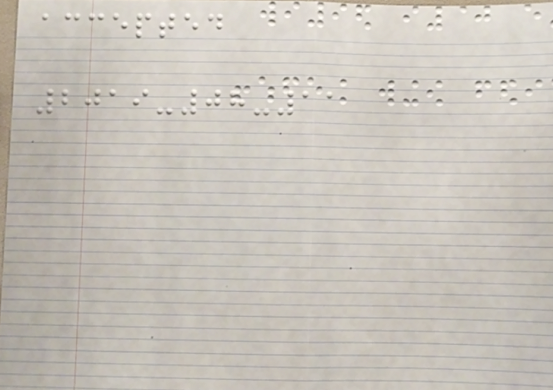accepted
2019-08-11
